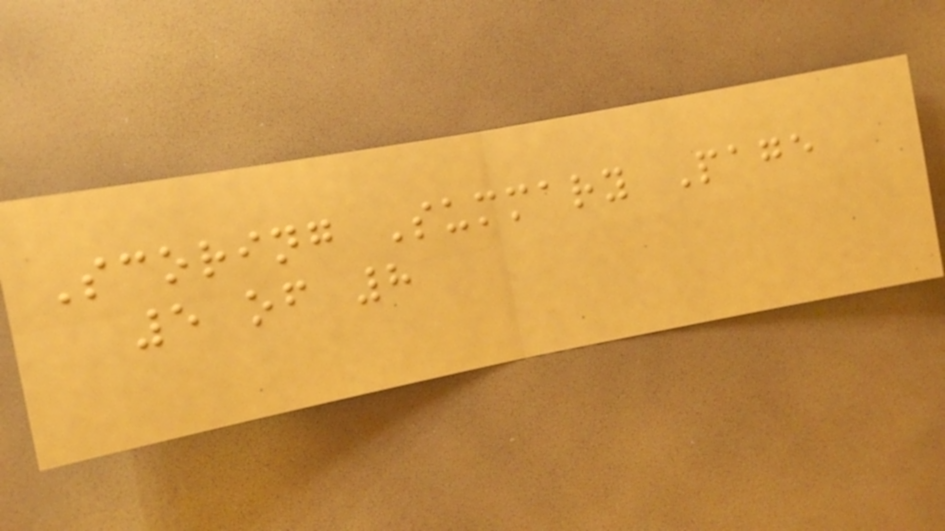Scoring Summary Page
5 of 8
